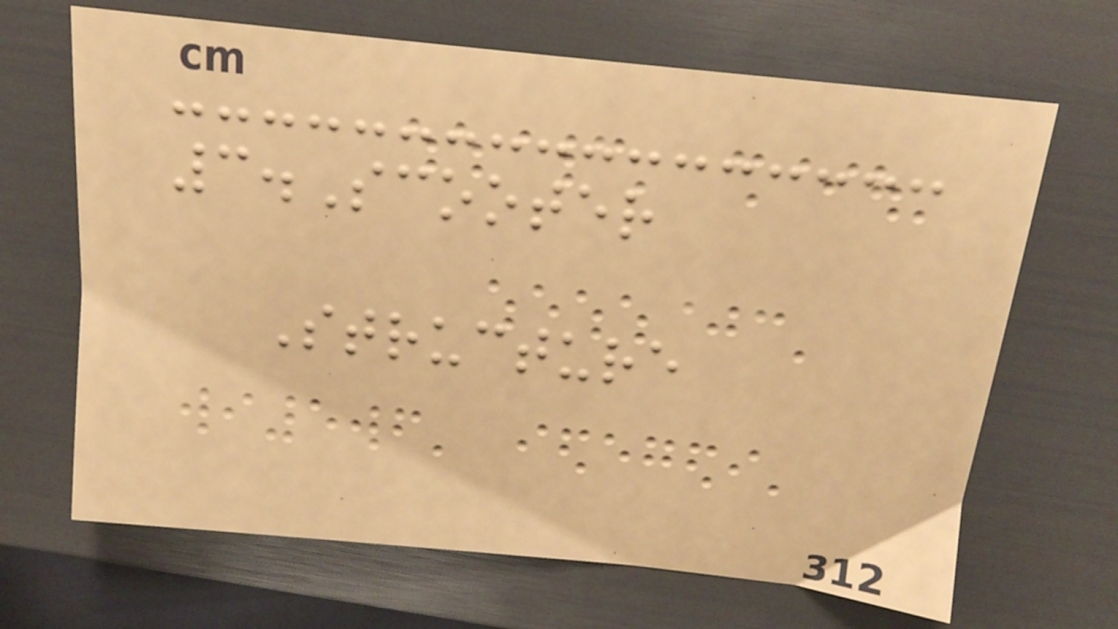3.Scooter
Structure
